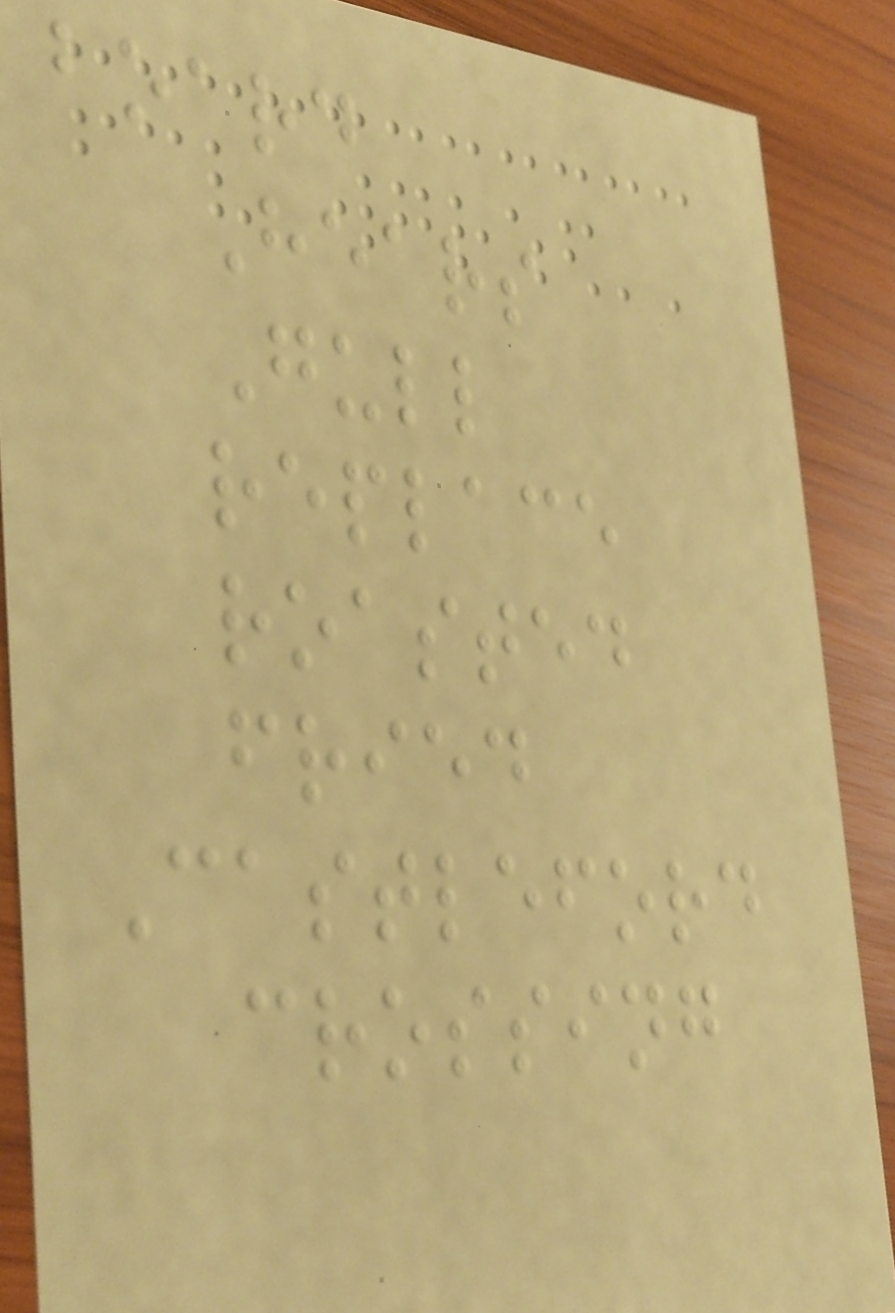board
Hears
Gull
replace
roasted
fried
Castleford
crossing
